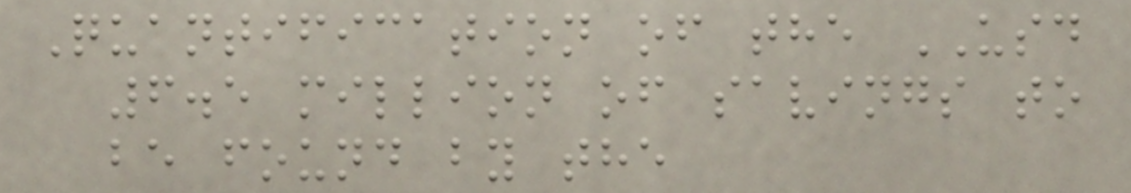Quantification of the USD
6.5 million of savings to
be found by the
